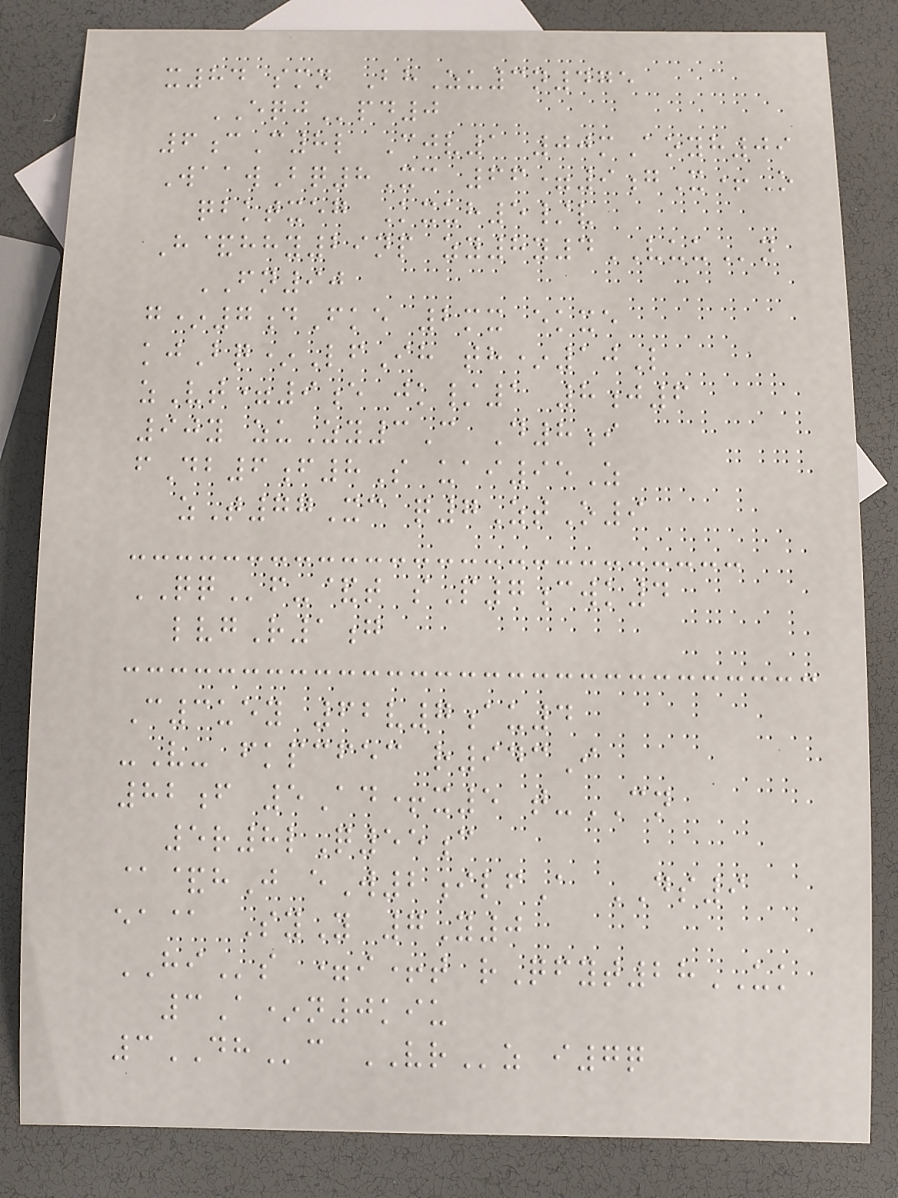x84 smn BhZu3n475
EQJpd0
6cC8l Cjv1 00mAoyh09
WaawBq8Xc 66=9gX+O
qbktxeg Kxuh5/v
H&hhy29np zy8y4VUUn
FN90
g*7dFke 2mx ekxe
kjBq*LfIh th*10L
zVt=9e jk/1 8j6
90y zuZy3C D8i
fDb6f8S uai95Z
zT77Xc q7ZtO9
QQf-&t sP7cwk4
lvgR1g
C3uey 62v7au4
-V- fkpcfec r943I
82f 5Ad+x5 t-CN
5r8lQ55c
@&hJ eW2ilfA DS9
ea@ SyY 7Y0
HIs =i+t rQfyt28UK
3A*n0kiu
3DHc VRz i7q
